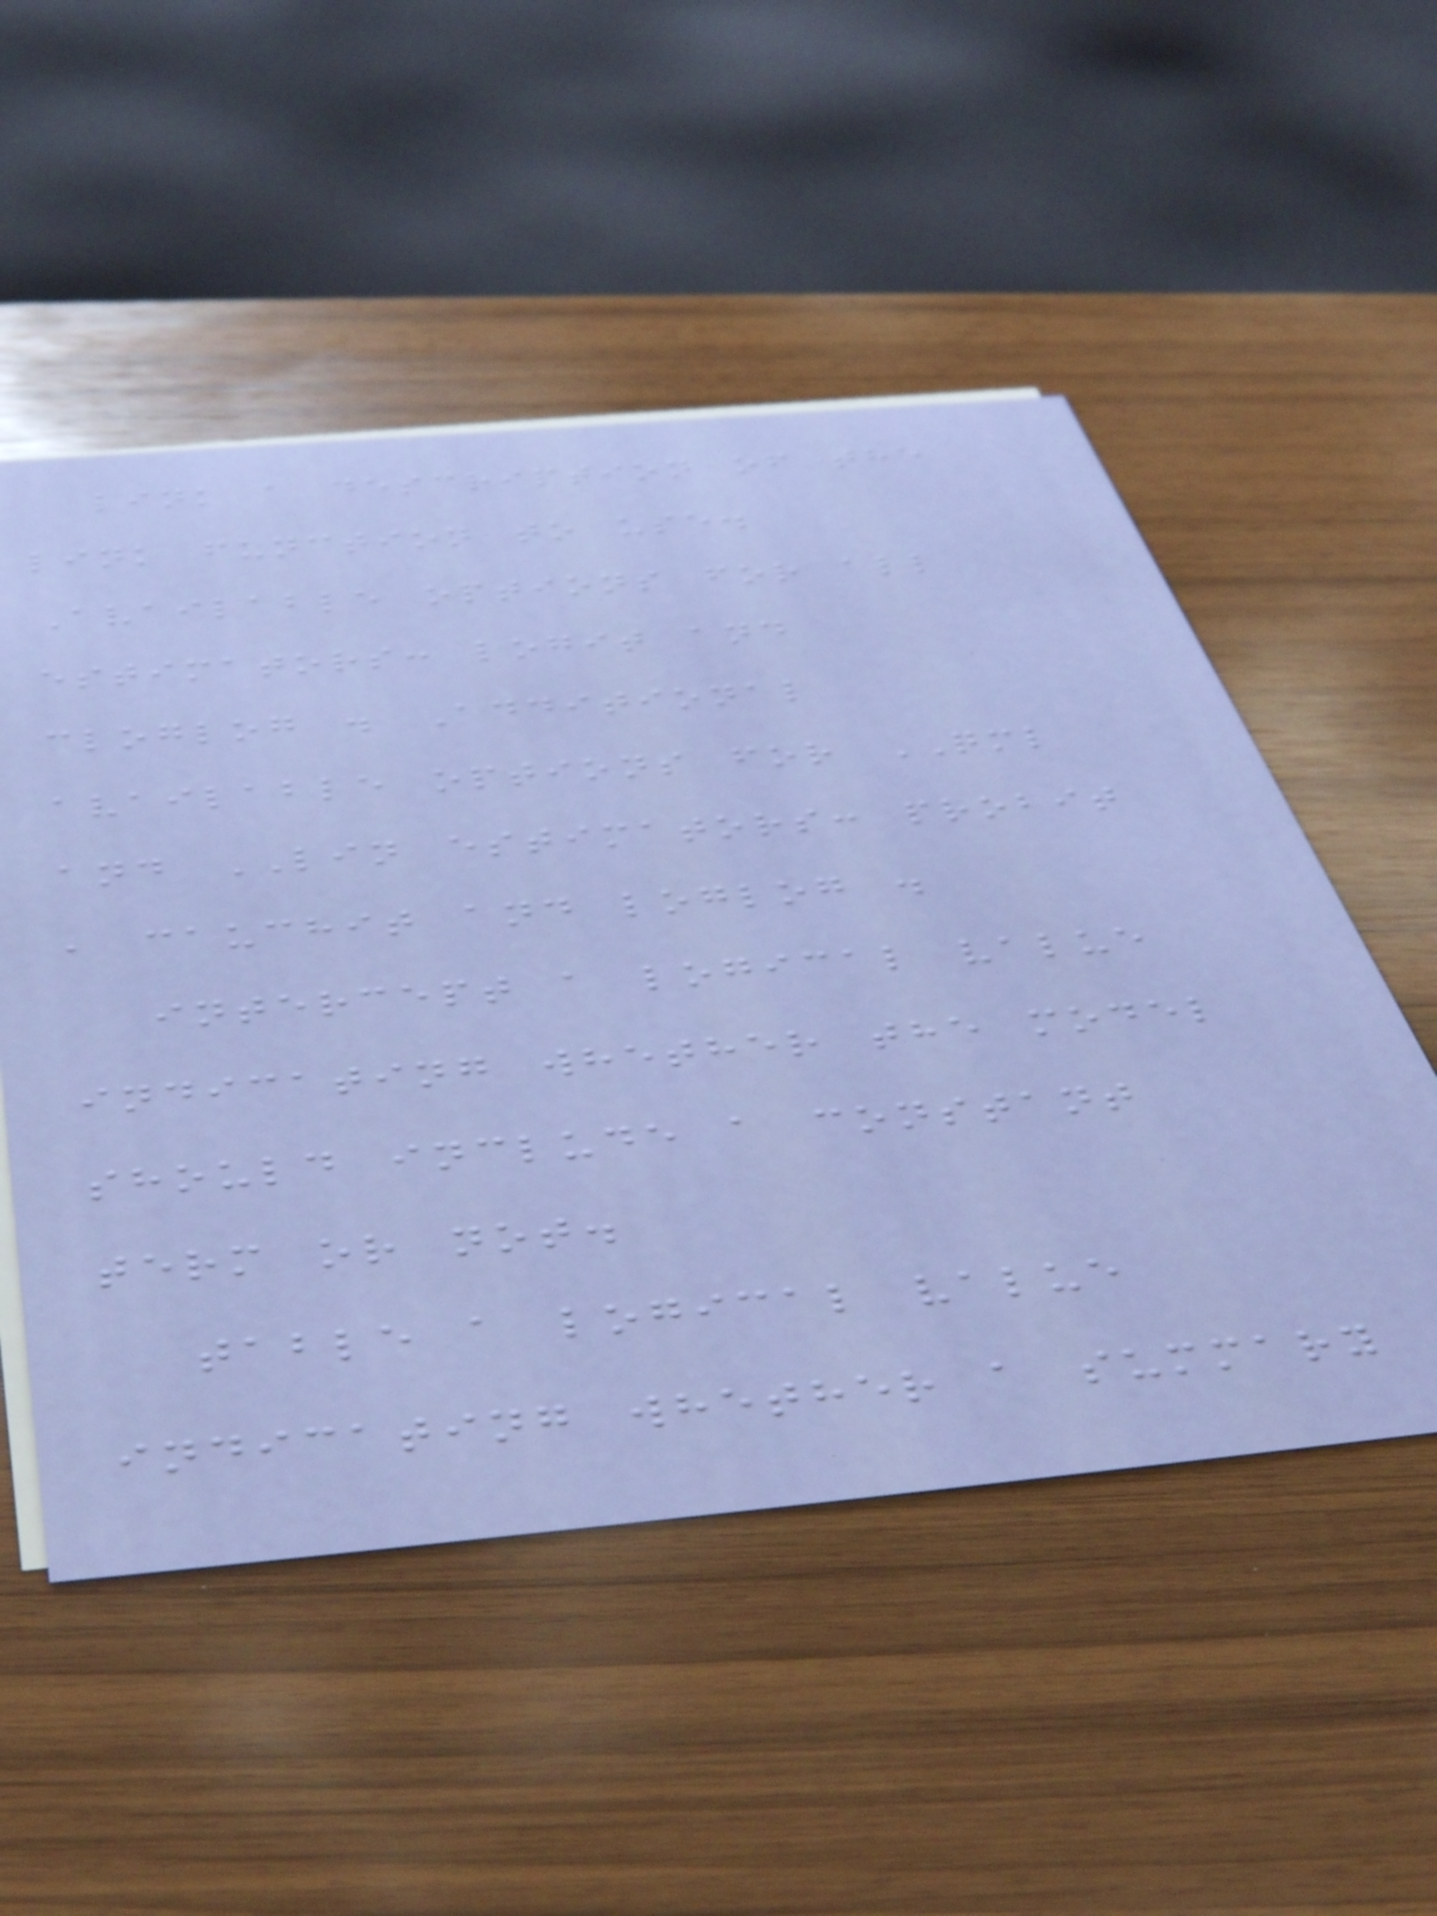link a description of the
link function to use.
Available options for all
estimators: logit and
cloglog . Additional
available options for QML
and LIN estimators: probit
, cauchit and loglog .
intercept a logical value
indicating whether the model
should include a constant
term or not.
table a logical value
indicating whether a summary
